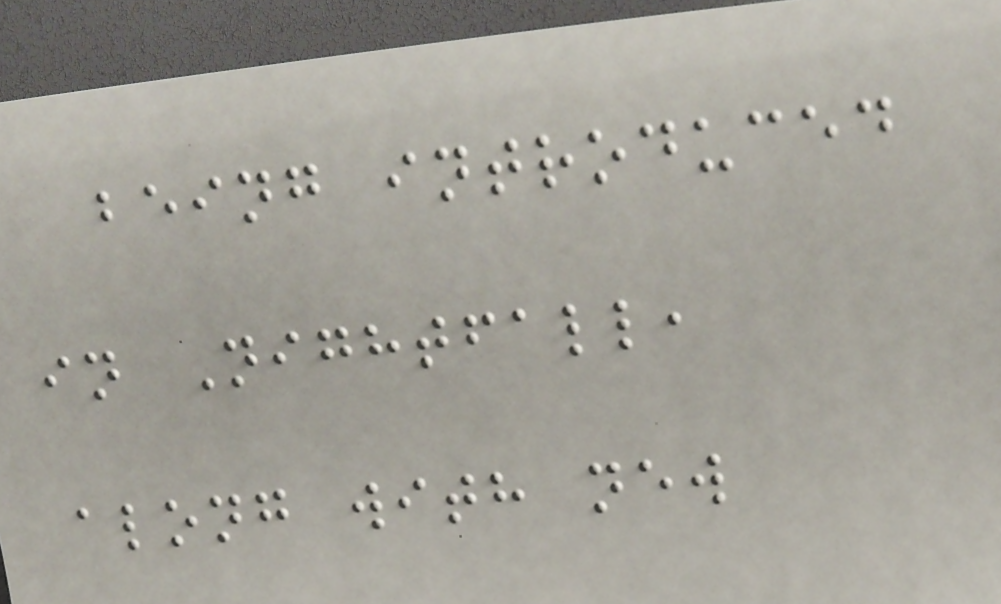being introduced
in Nightfall,
along with new
